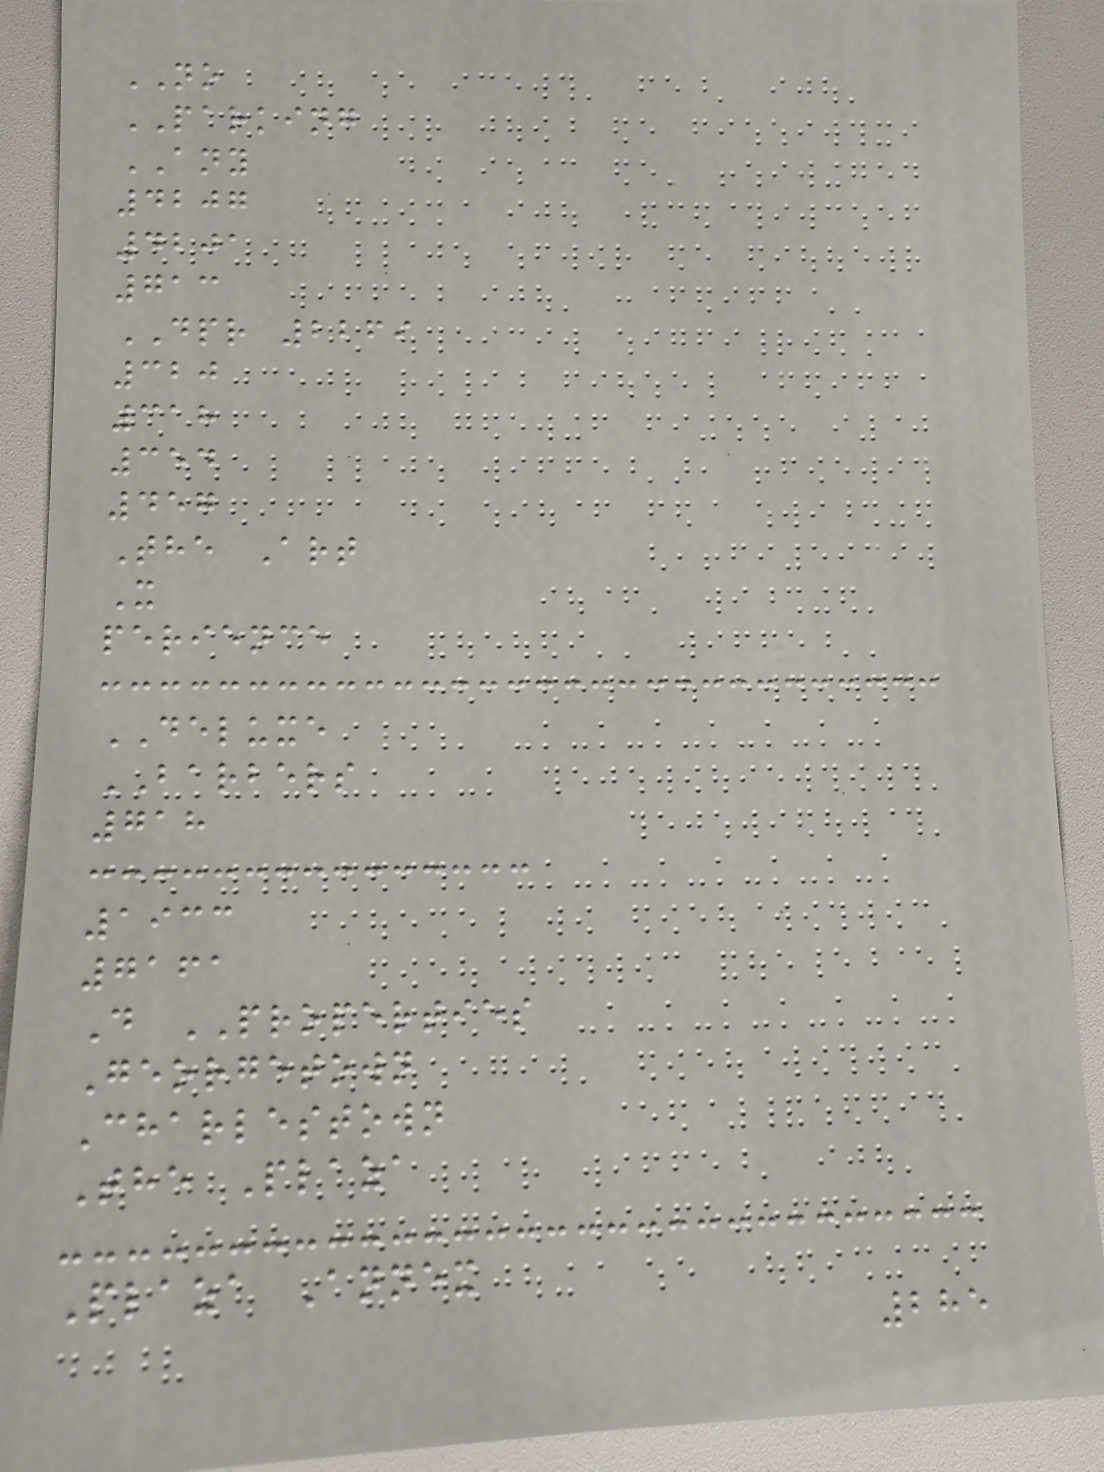NO
PARKING
ANY
4207
4201
713
DPR 2269
320
318
354
457
The Art
X
perience
DELUXE
BARBERS
718
1933
7161
D PROPERTIES
Georgetown
Charlestown
The Plaza
Plaza Annex
285
